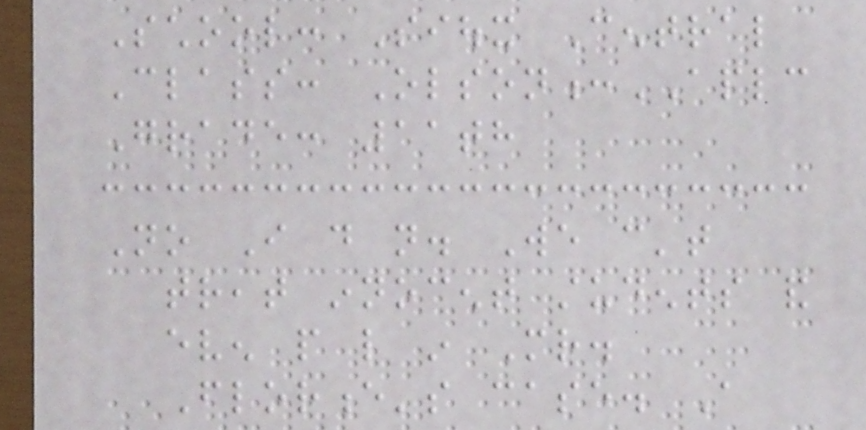School: Sioux Central
Class: Olson:APLC
Grade: 11th
No I do not. We can't
treat innocent students and
even people like in Mr.
Florence's case. A
